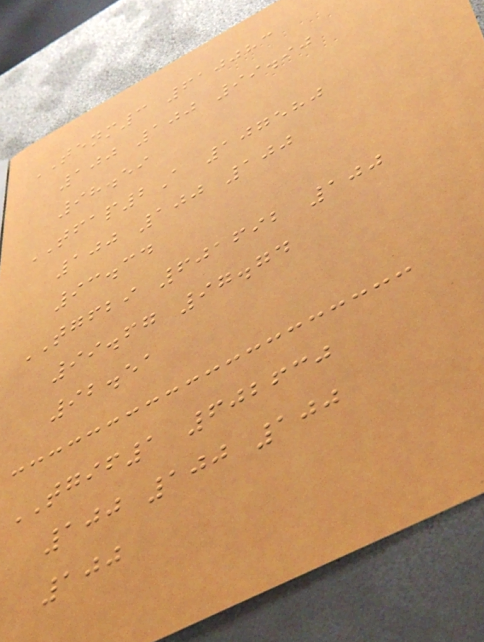TENM3 610083
100 100 99.90
98.59
TFAP2A 107580
100 100 100
93.34
TGFBI 601692 100
99.67 97.74
92.51
TGIF1 602630
100 100 100
100
